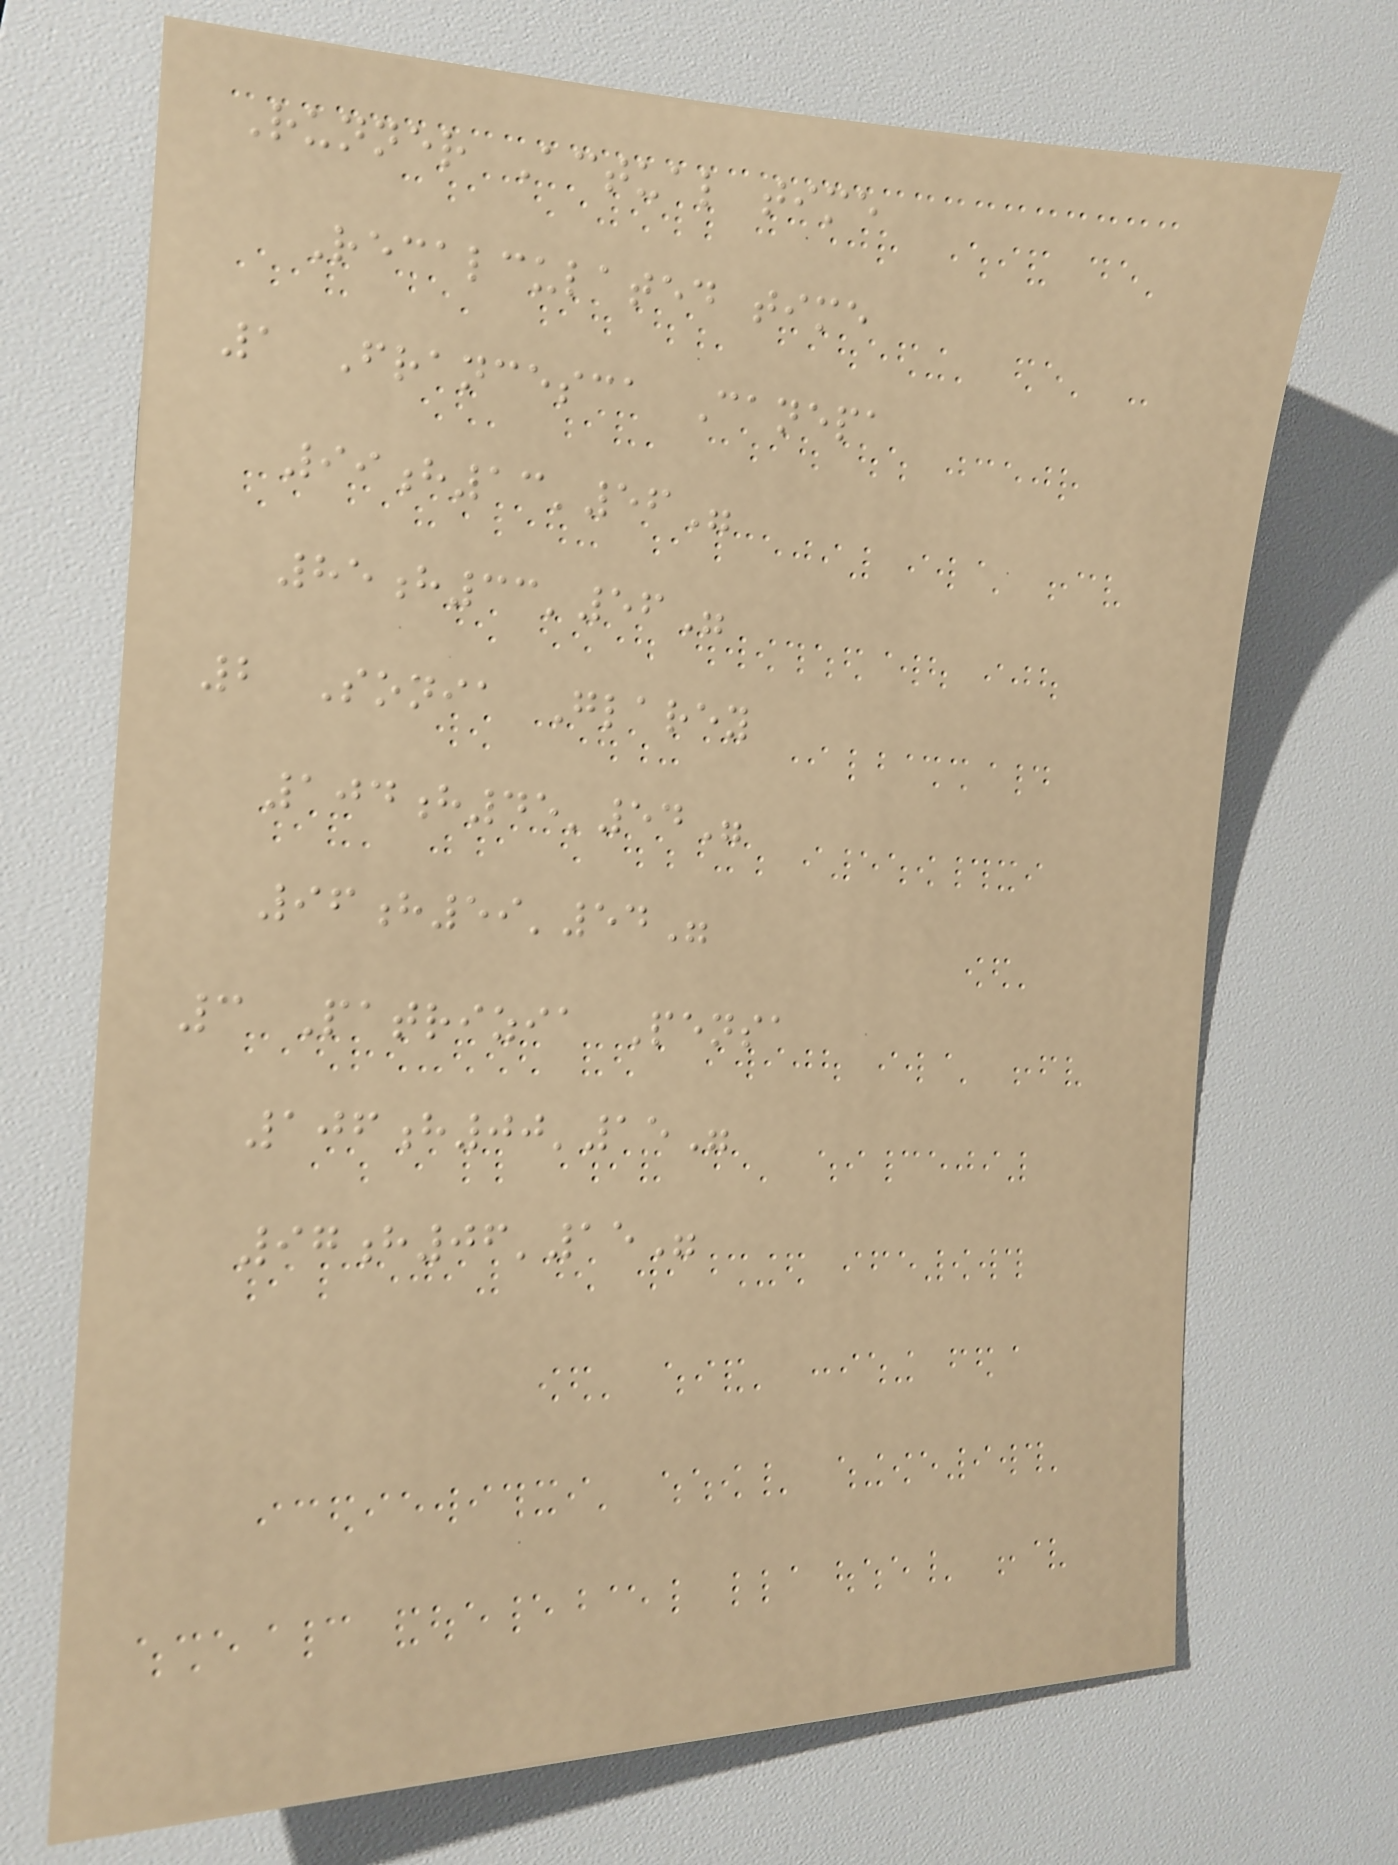Runner Actual time
Recalculated time
1 Francesca Canepa
99h13'56"
85h33'56"
2 Sonia Glarey
104h45'54"
96h59'54"
3 Patrizia Pensa
106h00'15"
97h06'15"
